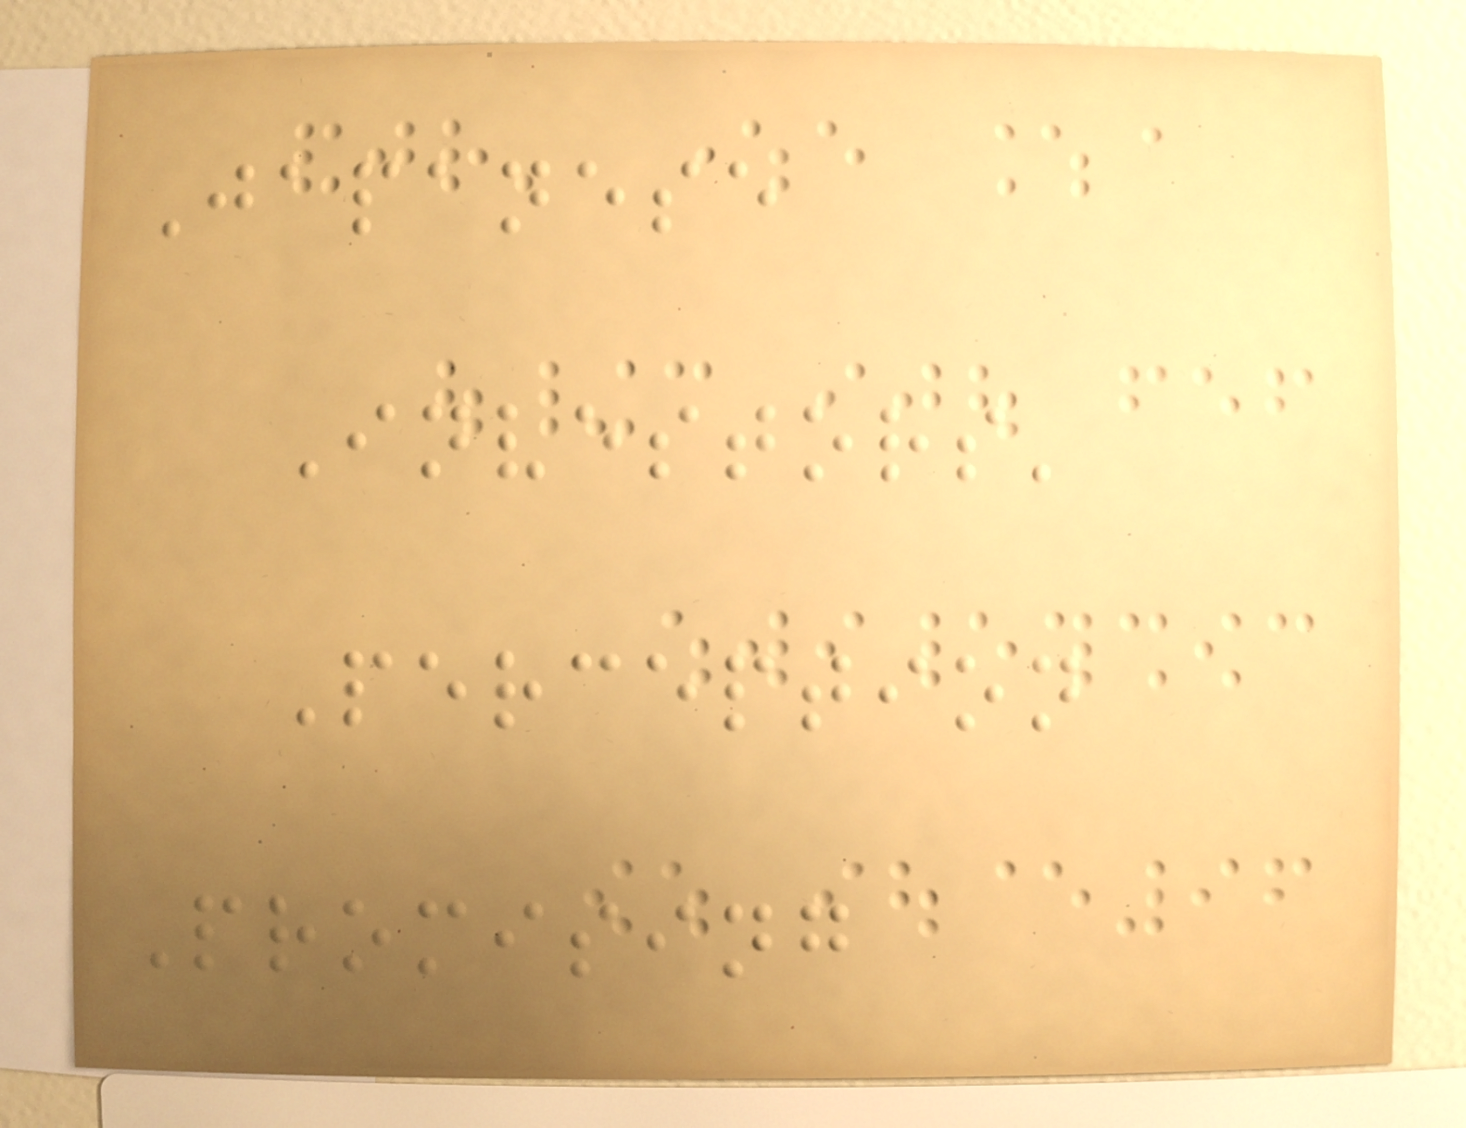Japanese
Investors'
Perception
Promising
